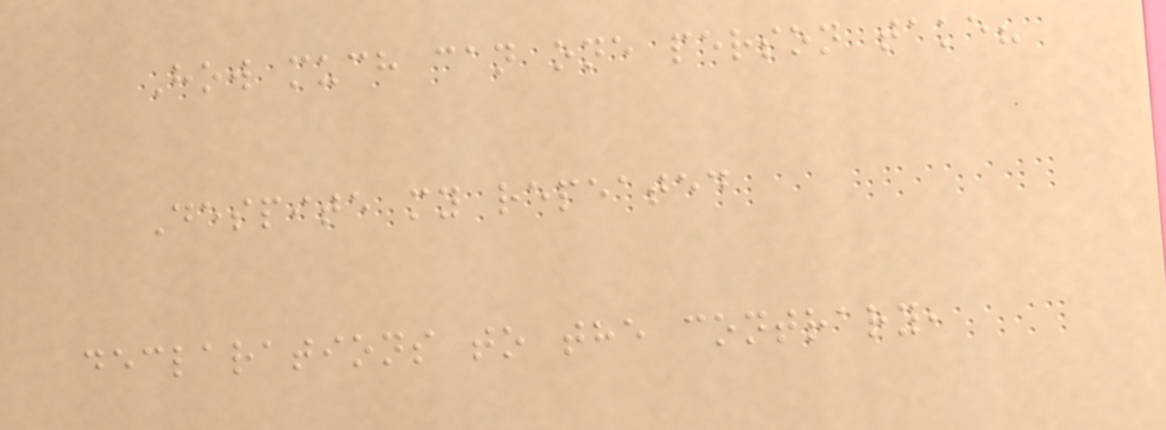How much can one person take?
Despite my repeated
declarations to the contrary,
